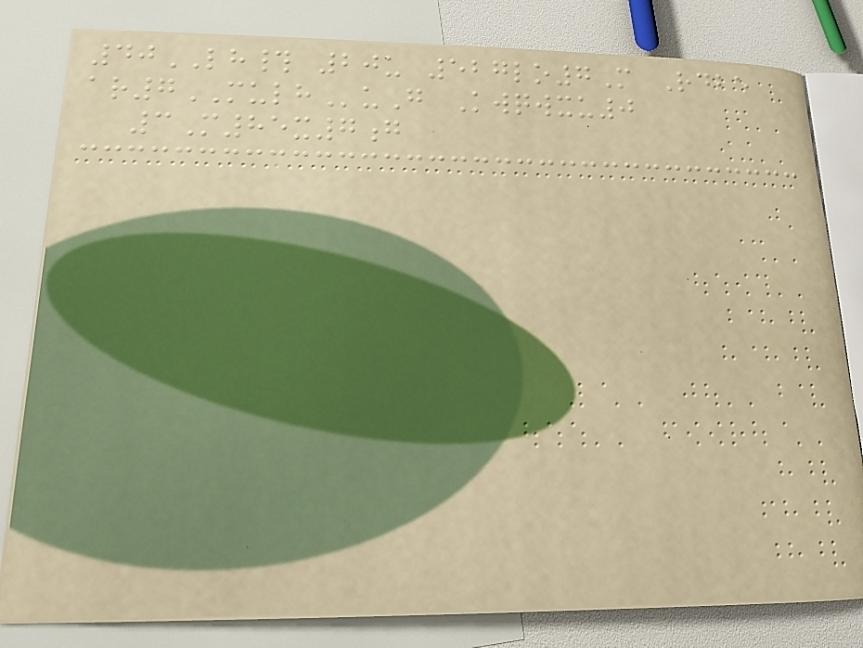40LH# 20u 527lo7M Rdbe
ar7MULHuG Kwqwxu0
3M85x7g
